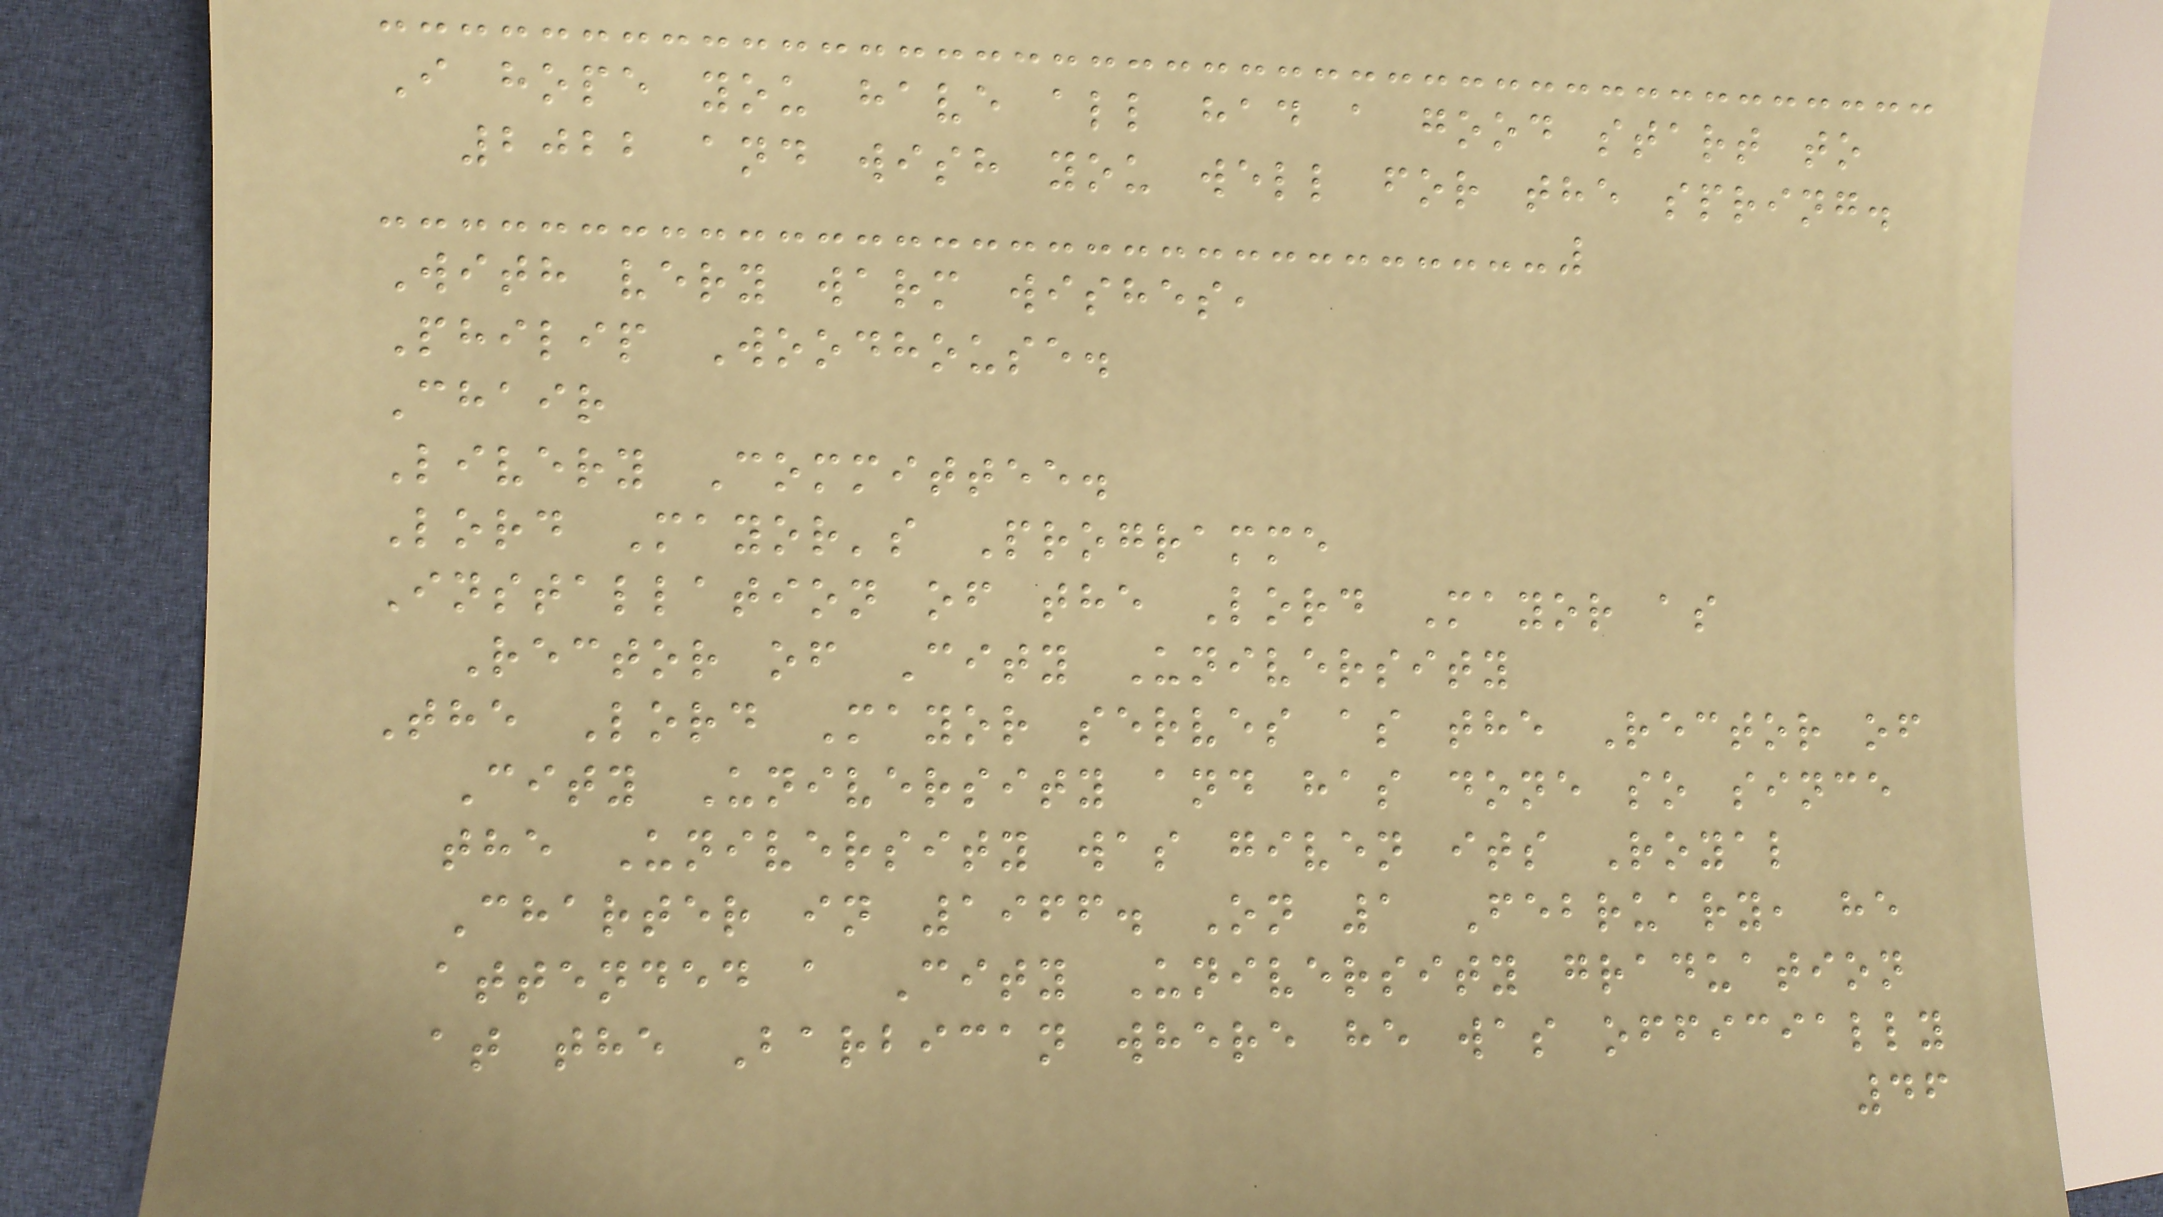I hope you have all had a good start to
2022 and wish you well for the spring.
With very warm wishes,
Philip Woodhouse.
Chair
Livery Committee.
Lord Mayor's Programme
Installation of the Lord Mayor as
Rector of City University
The Lord Mayor serves as the Rector of
City University and has done so since
the University was given its Royal
Charter in 1966. On 1 February, he
attended a City University graduation
at the Barbican where he was officially
46
